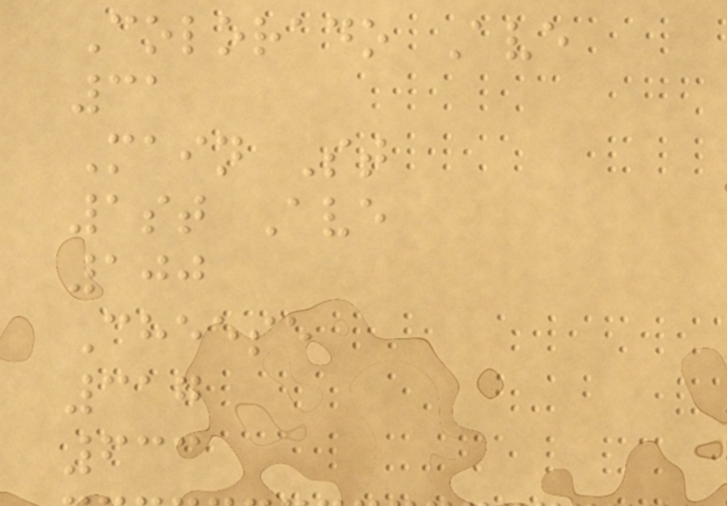Colorado Ave
31
Main St
1st Ave
100
Cheese
317
633
